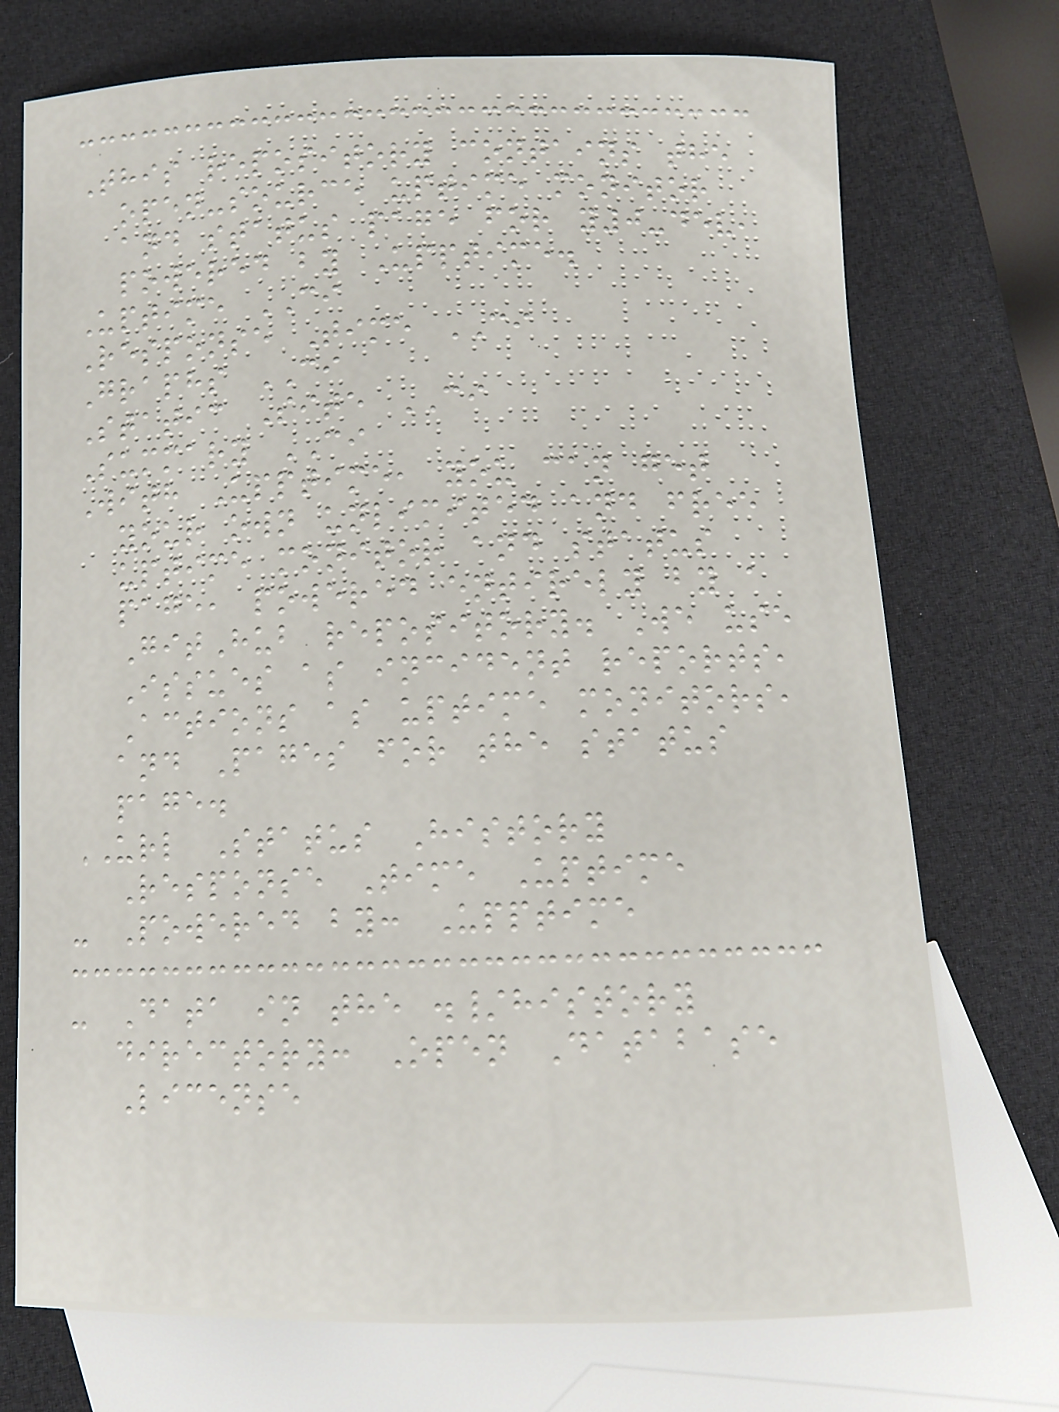This repository contains the
open-source uptime monitor
and status page for y0-dev,
powered by Upptime.
Uptime CI
Response Time CI
Graphs CI
Static Site CI
Summary CI
With Upptime, you can get
your own unlimited and free
uptime monitor and status
page, powered entirely by a
GitHub repository. We use
Issues as incident reports,
Actions as uptime monitors,
and Pages for the status
page.
URL Status History
Response Time Uptime
- Powered by: Upptime
- Data in the ./history
directory: Open Database
License
